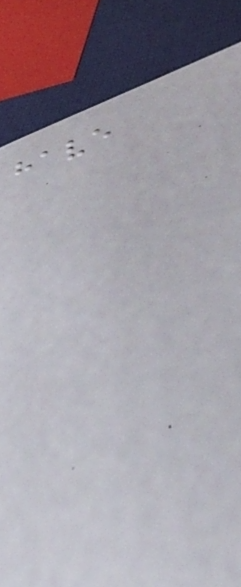have
